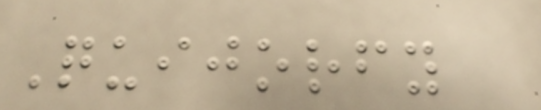Quijorfy
